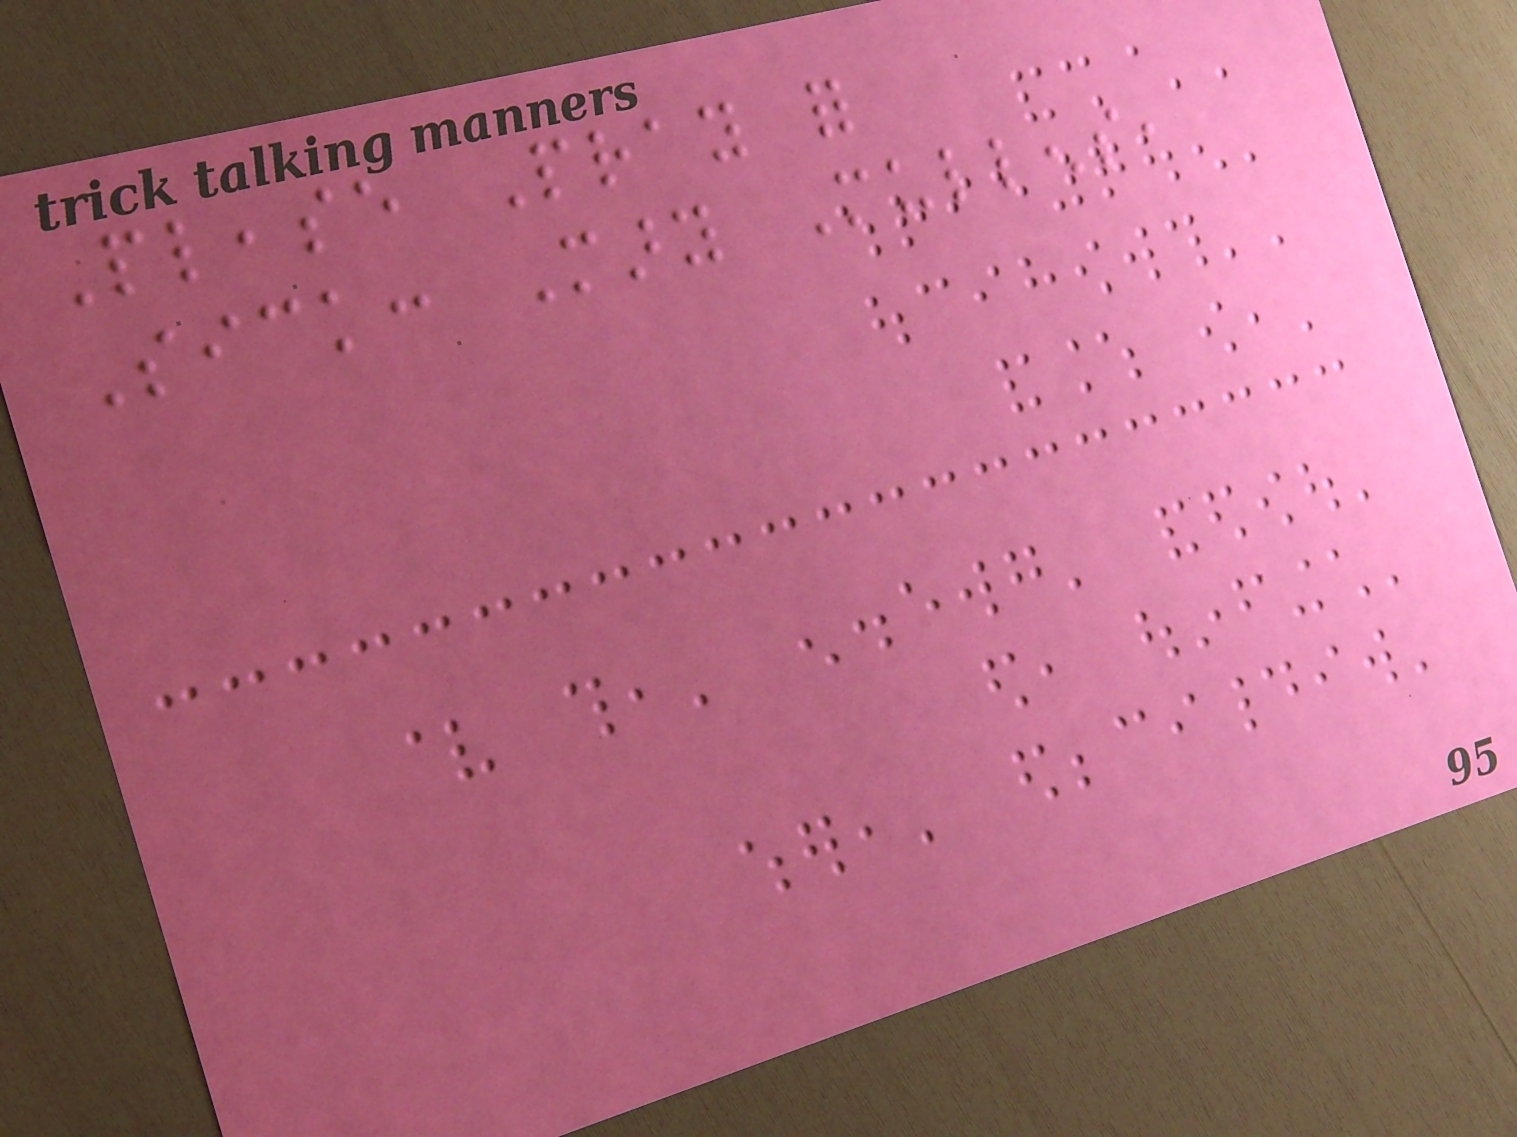Please Pray for
Sick: Mary Mullens,
